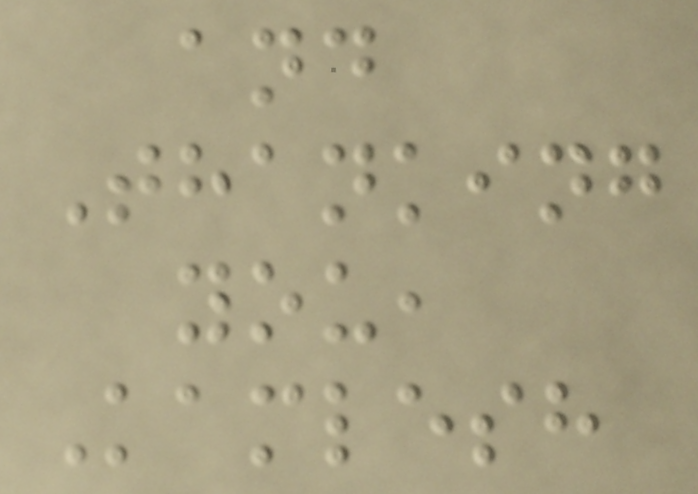and
Thanking
you,
Kamlesh
